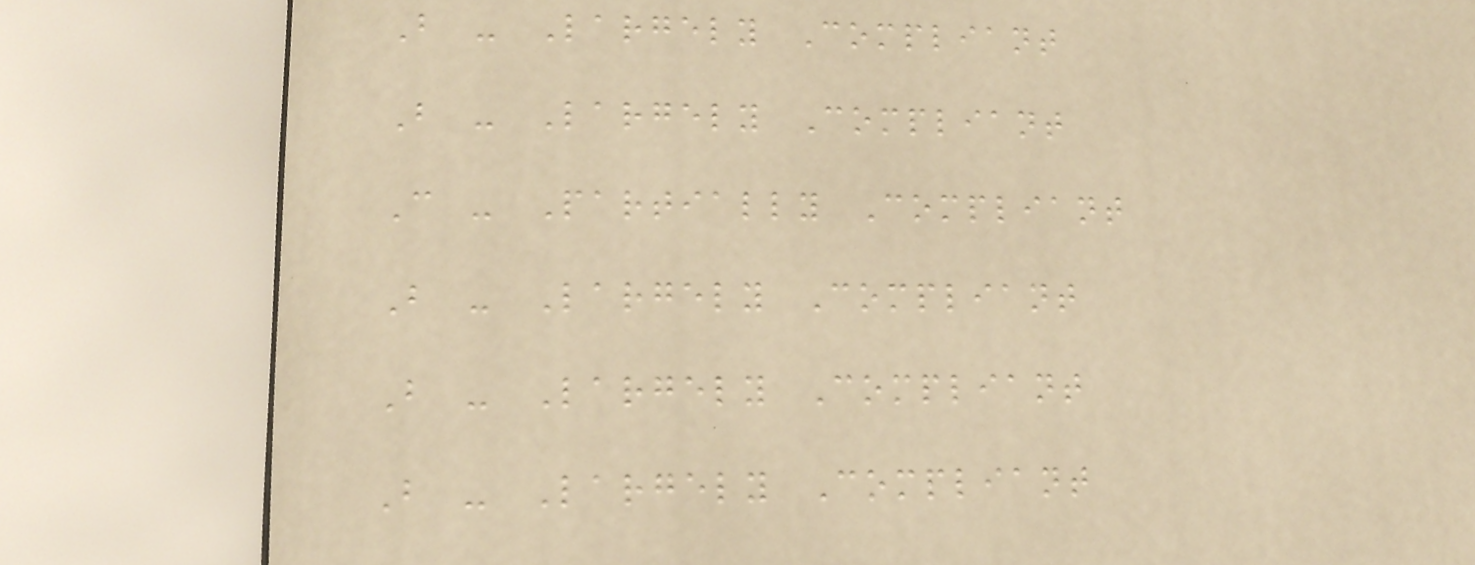B - Largely Compliant
B - Largely Compliant
C - Partially Compliant
B - Largely Compliant
B - Largely Compliant
B - Largely Compliant
